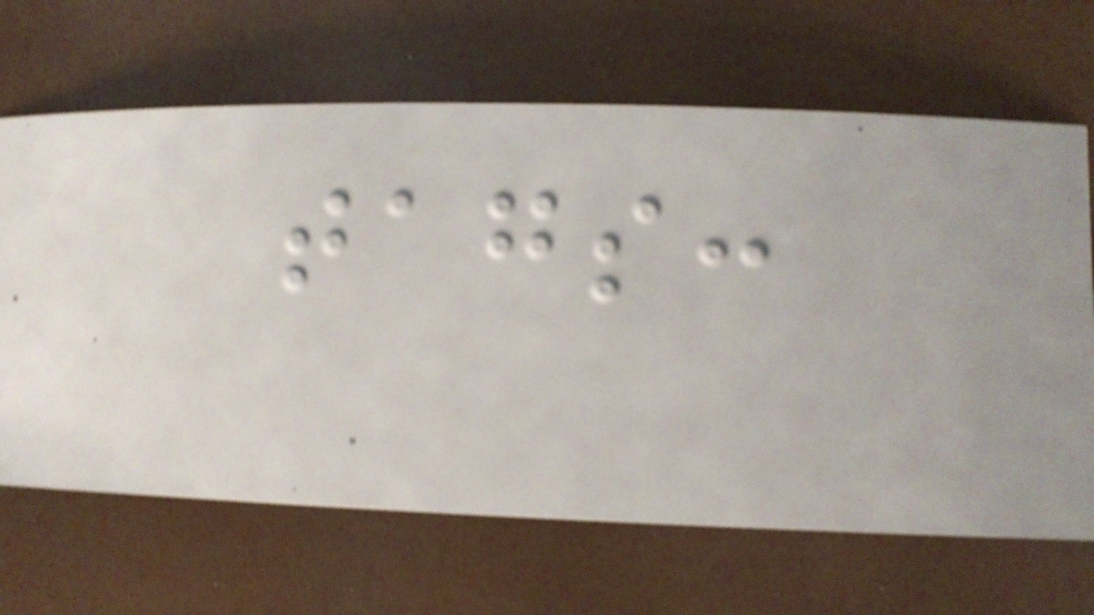tags:
